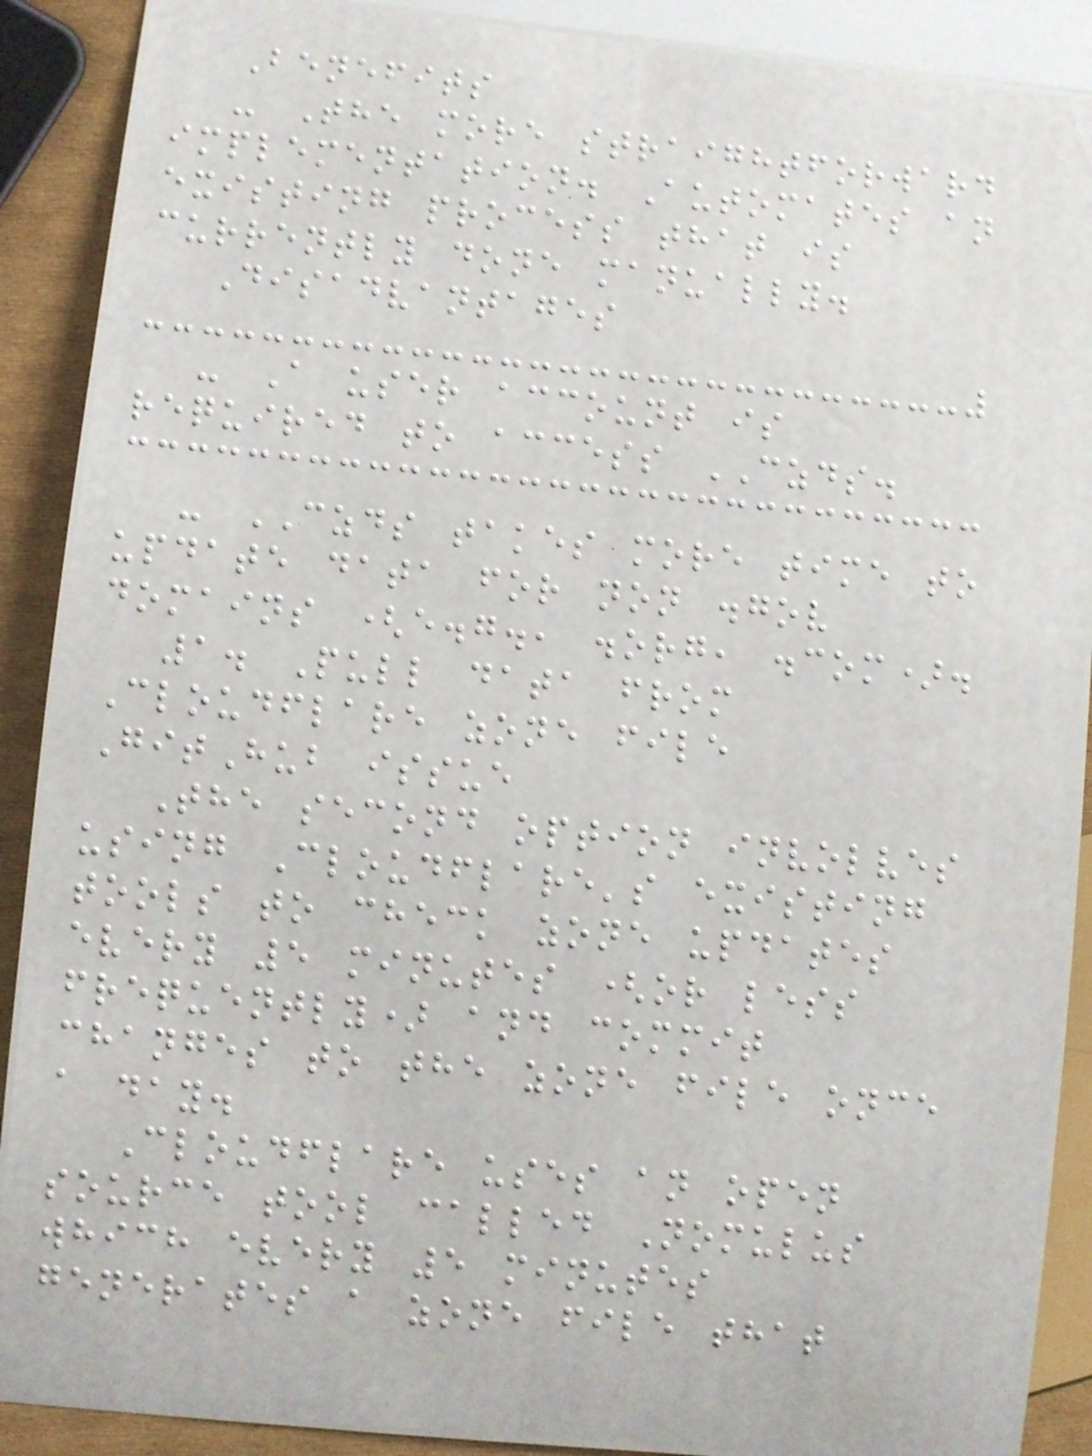Benefits
- The more straightforward
implementation. Automates an
existing process that is
currently done manually.
Disadvantages
- A user account is
required to access CZDS.
- CZDS takes more time to
update data for non .gov
domains (e.g., .org, .com).
1. Pull data from
Cloudflare zone file
GitHub issue
The second option involves
using Cloudflare's existing
tools to check zone updates
every 5 minutes (or less
frequently) and commit
changes to the zone file once
a day.
Cloudflare uses an open
source tool called Nomulus
which every 5 minutes
generates a zone file that
